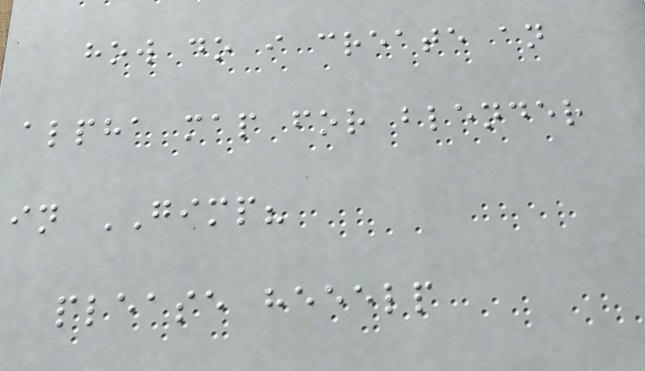how do i create an
alpha map for blender
in GIMP?
please heeelp
